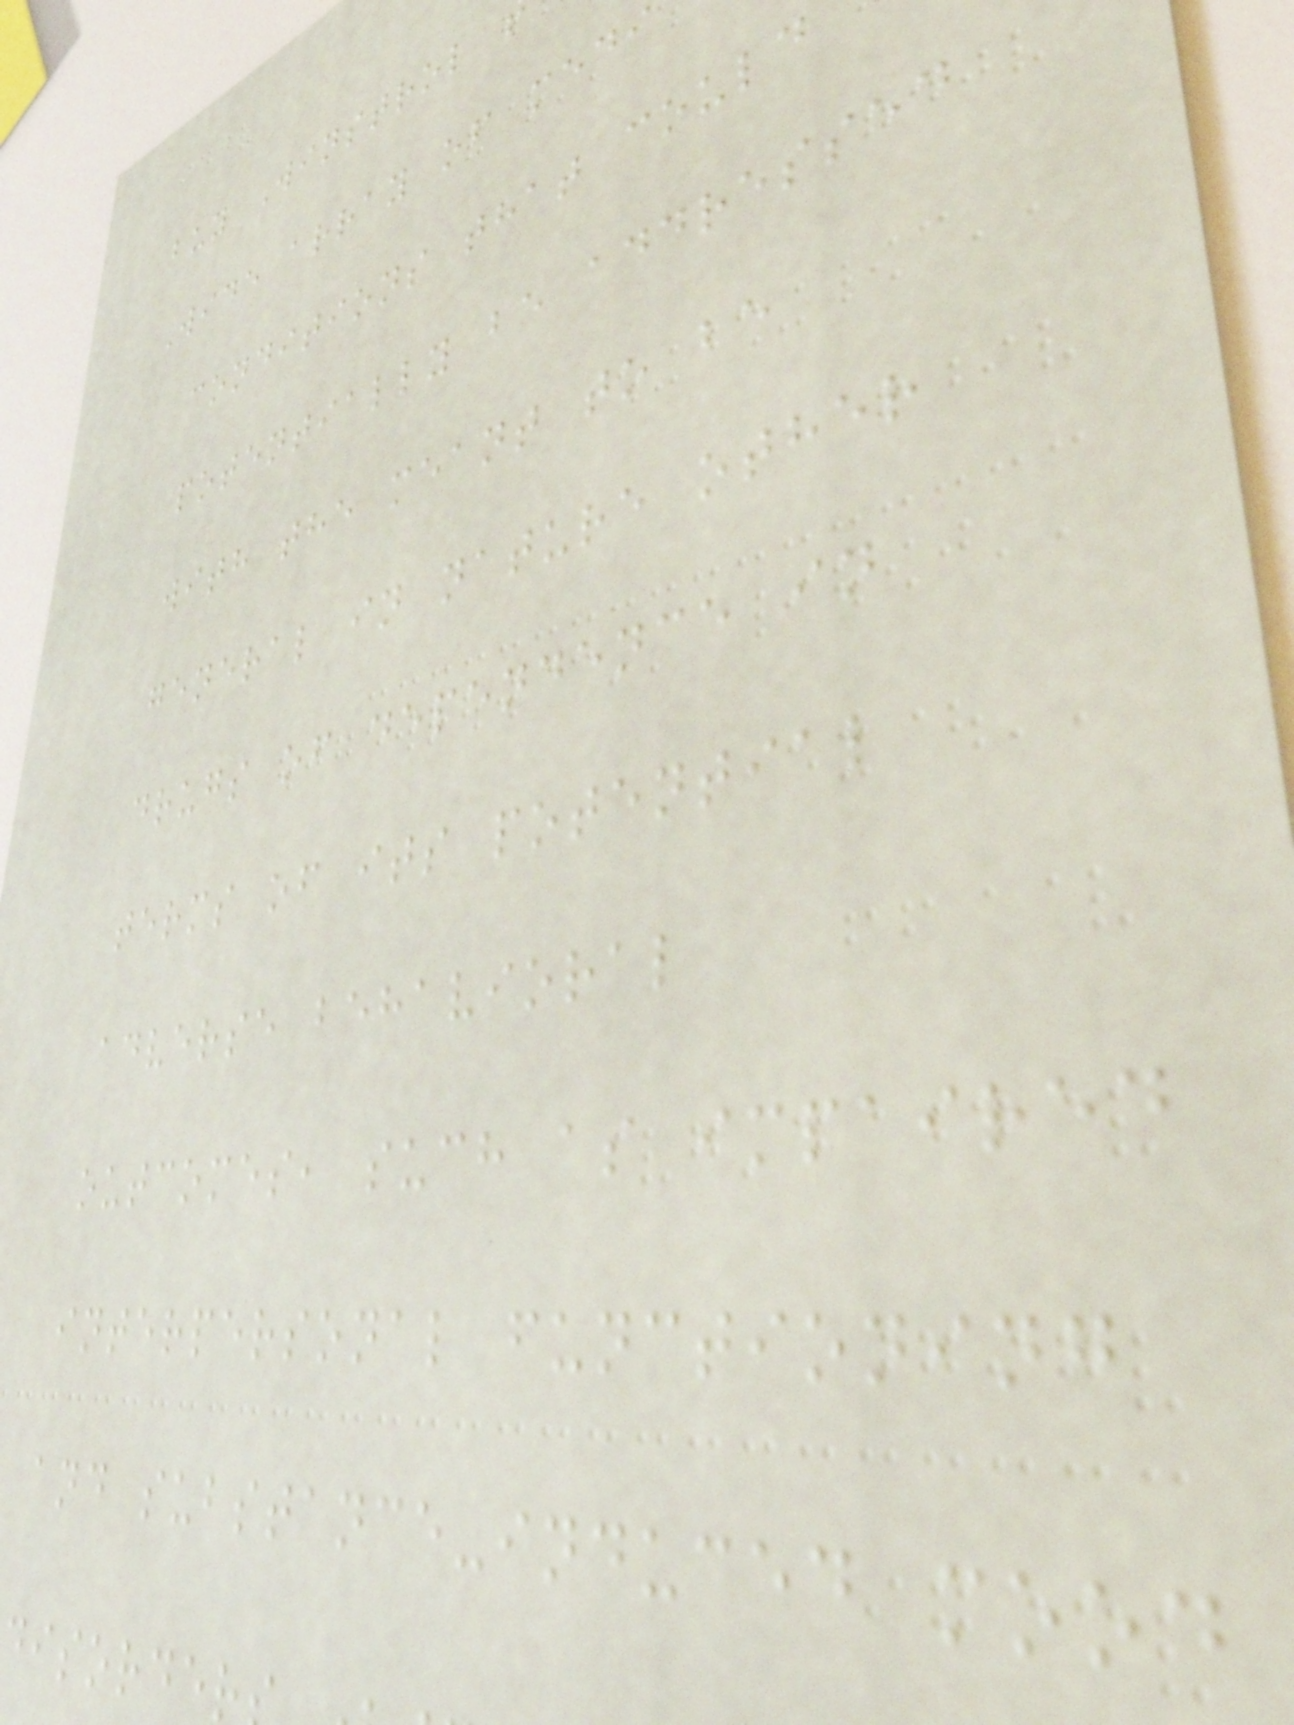buy Winstrol
Wide array of medi
conditions that could
potentially be addressed
with the meant to be
general in nature other
drugs of dependence in
terms of its potential
adverse behavioral
outcomes, such as impaired
interpersonal functioning
and substance-induced mood
disorder
